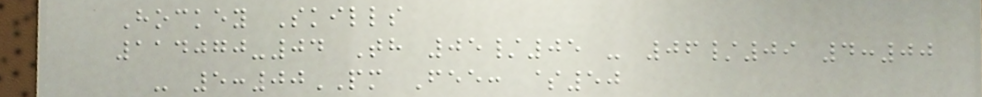Hockey Skills
114070-04 Th 05/05 - 06/09 4:00
- 5:00PM Fee: $50
